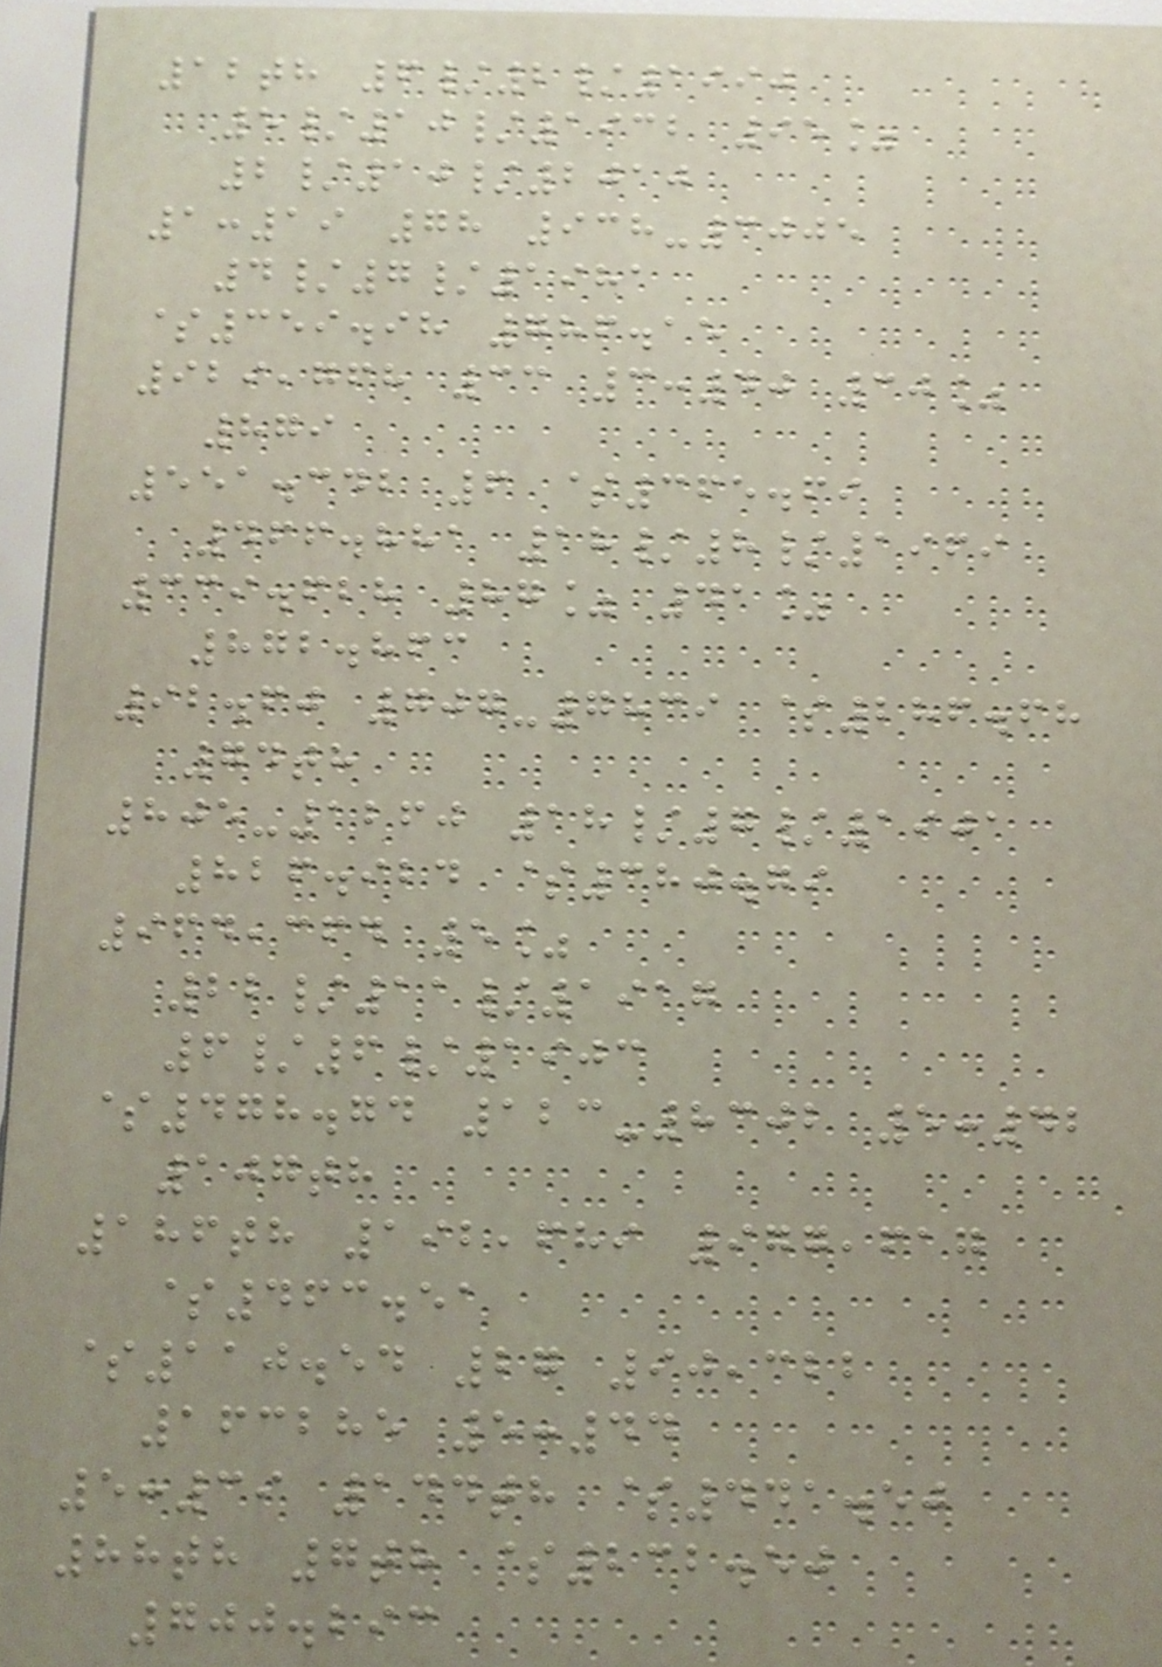12th 6/2/1990
5/10/1932 95%
2/10/2010
1:19 78 938-3005
4/7/1981
$359.98 786.15
929,768 33 3:40 30%
879
551.342 6 $365.69
466.881 18/8/1969
339.628 87% 41%
872.863
92.60 707-7839 $286.68
74th
805-1260 18/7/1901
826.924 $380.79
964,364 5%
22/11/1917
6/6/1903
$478.74 123-8302 5:42
107th
186th 192,689 977,617
$463.51
$110.54 27 90,322
163285 5:44
5:39 144th $441.50
88th 7th $232.50
700.293
